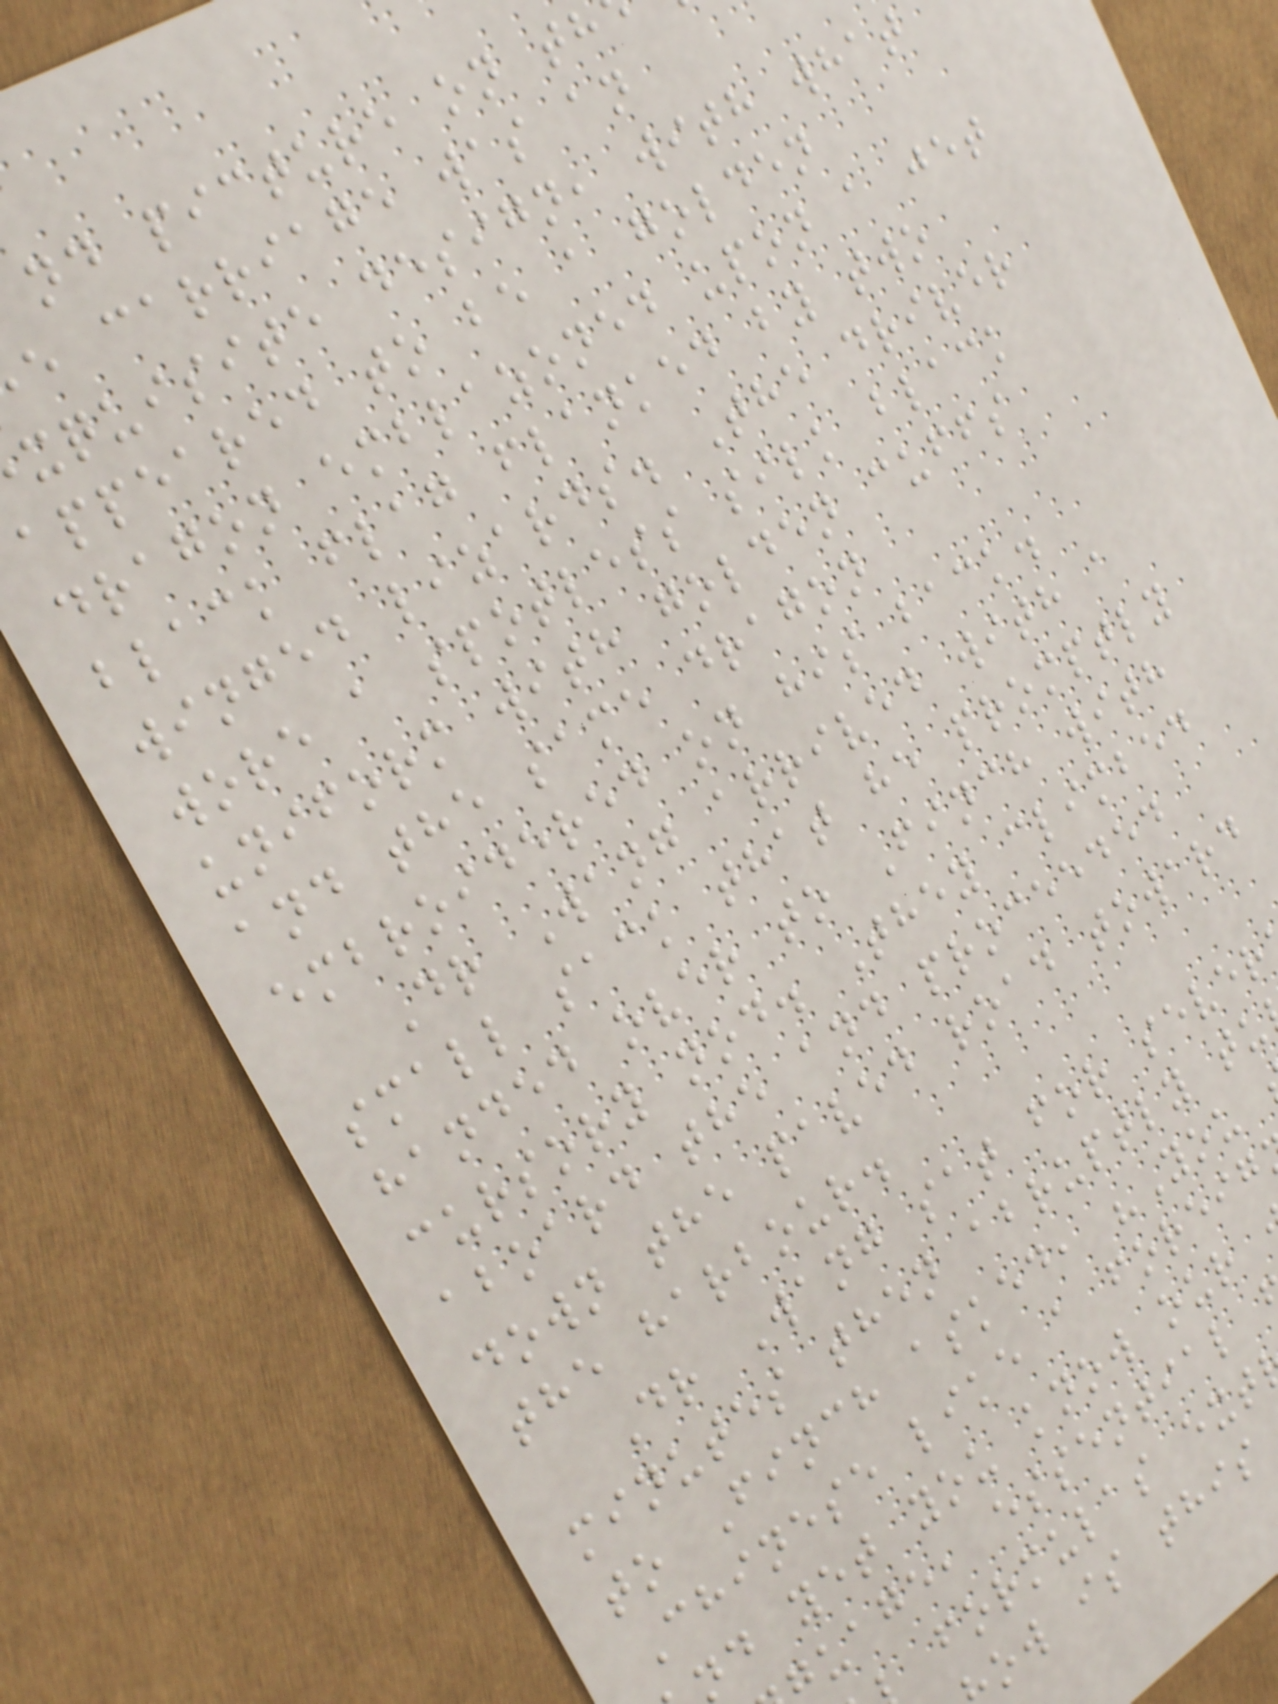nd picture on th
e carriage was an
xquisite design, with what
appeared to be a golden
dragon emblazoned upon a jet
black flag flanked by two
winged lizards. The driver
wore a spotless silk black
uniform with golden cuffs
and the same dragon
embroidered on his back.
Dr Wang arrived with a
small sack that he promptly
handed over to Finch with
cursory nod. They climbed
aboard the and proceeded
down the paved road toward
the harbour.
Dr Wang sat for sever
minutes then abruptly tu
to Finch asked, "You
Chinese like a foreig
nd yet you know our
uage, essential
formulas ext
ow is this
